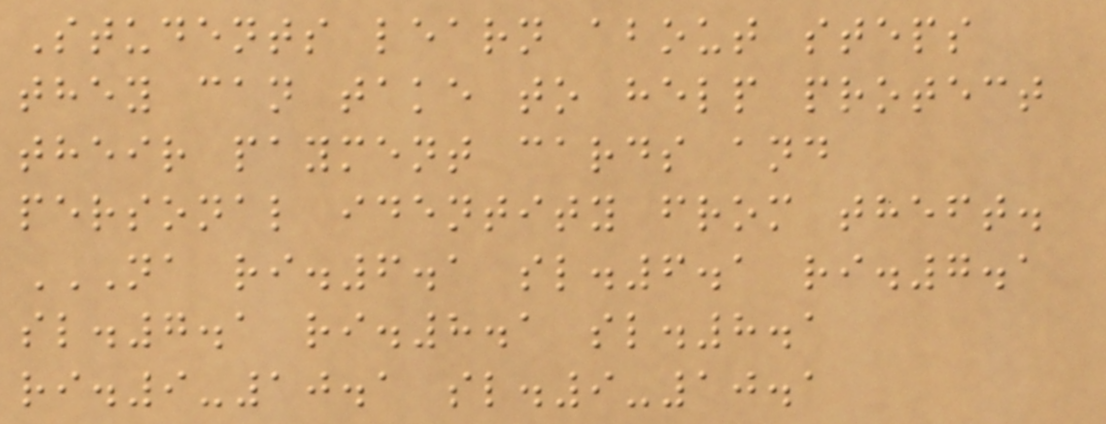Students learn about steps
they can take to help protect
their payment cards and
personal identity from theft.
NA RI.6.1 SL.6.1 RI.7.1
SL.7.1 RI.8.1 SL.8.1
RI.9-10.1 SL.9-10.1
